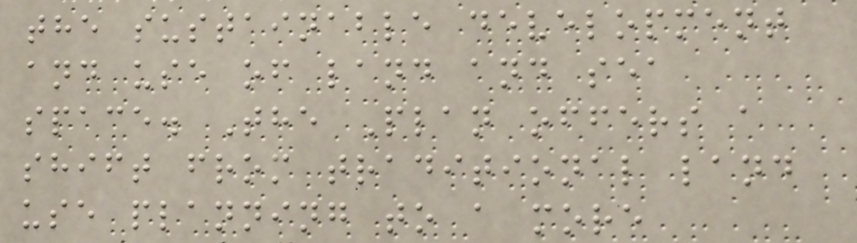the sustainable development
and use of land and sea
space. The Plan offers a
shift from traditional land
use planning to a more
